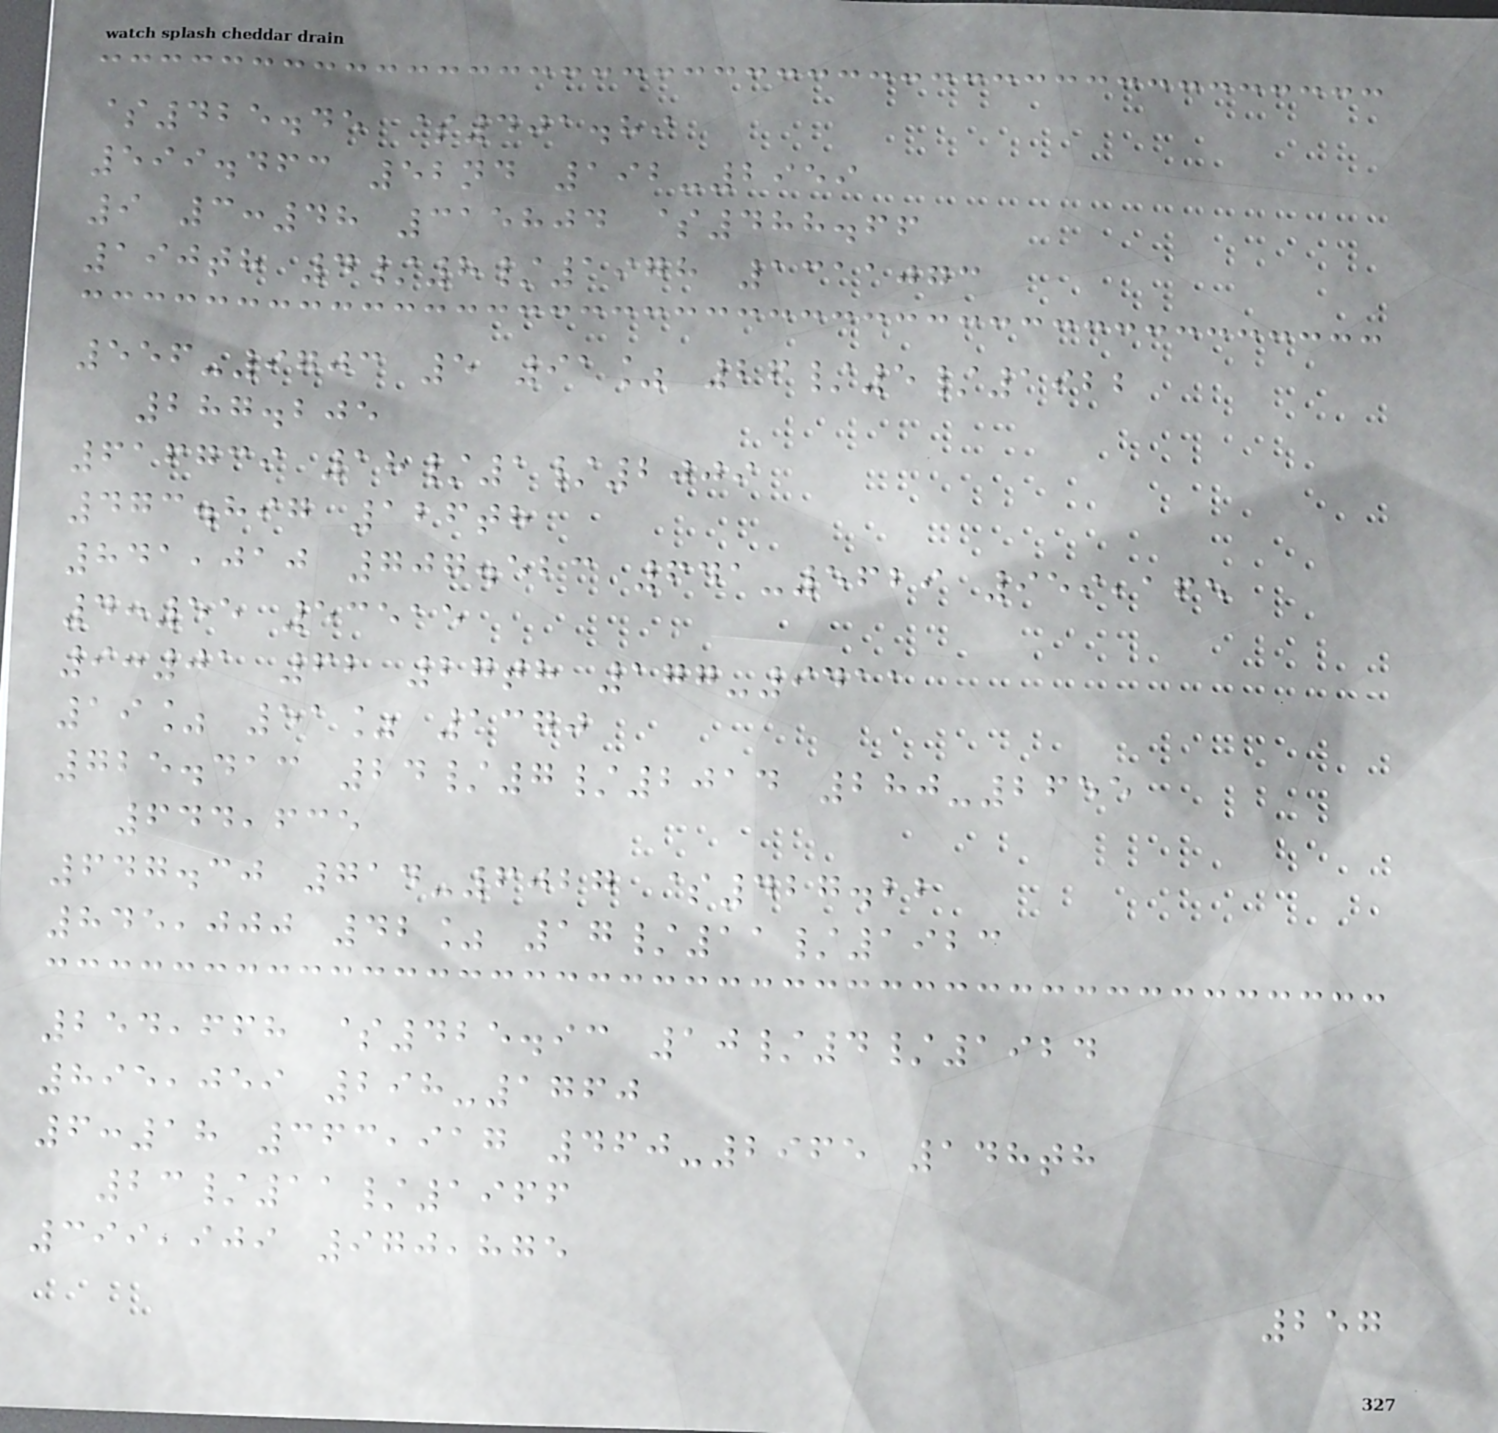$425.45 $401.89
599.463 52nd 192-2959
9 3:48 315804 $488.66
190th 4/8/1978 1311073
556-9703 5 91% 26/5/1922
287.205
616739 18/1/2009
473.897 126th
841,010 707.523 641-5629 959,165
4:55 53515
9:01 62 27th 177-9411
19% 51% 1370
725.413 24/7/2014 280-2655
644,635
647.30 714-6027 $427.22
845,000 42% 17/11/1923
254,668 $425.93 10/4/1924
895,059 298-1760
6:18 363,917 460-2965 148th
23/11/1966
399,909 970,875
257
